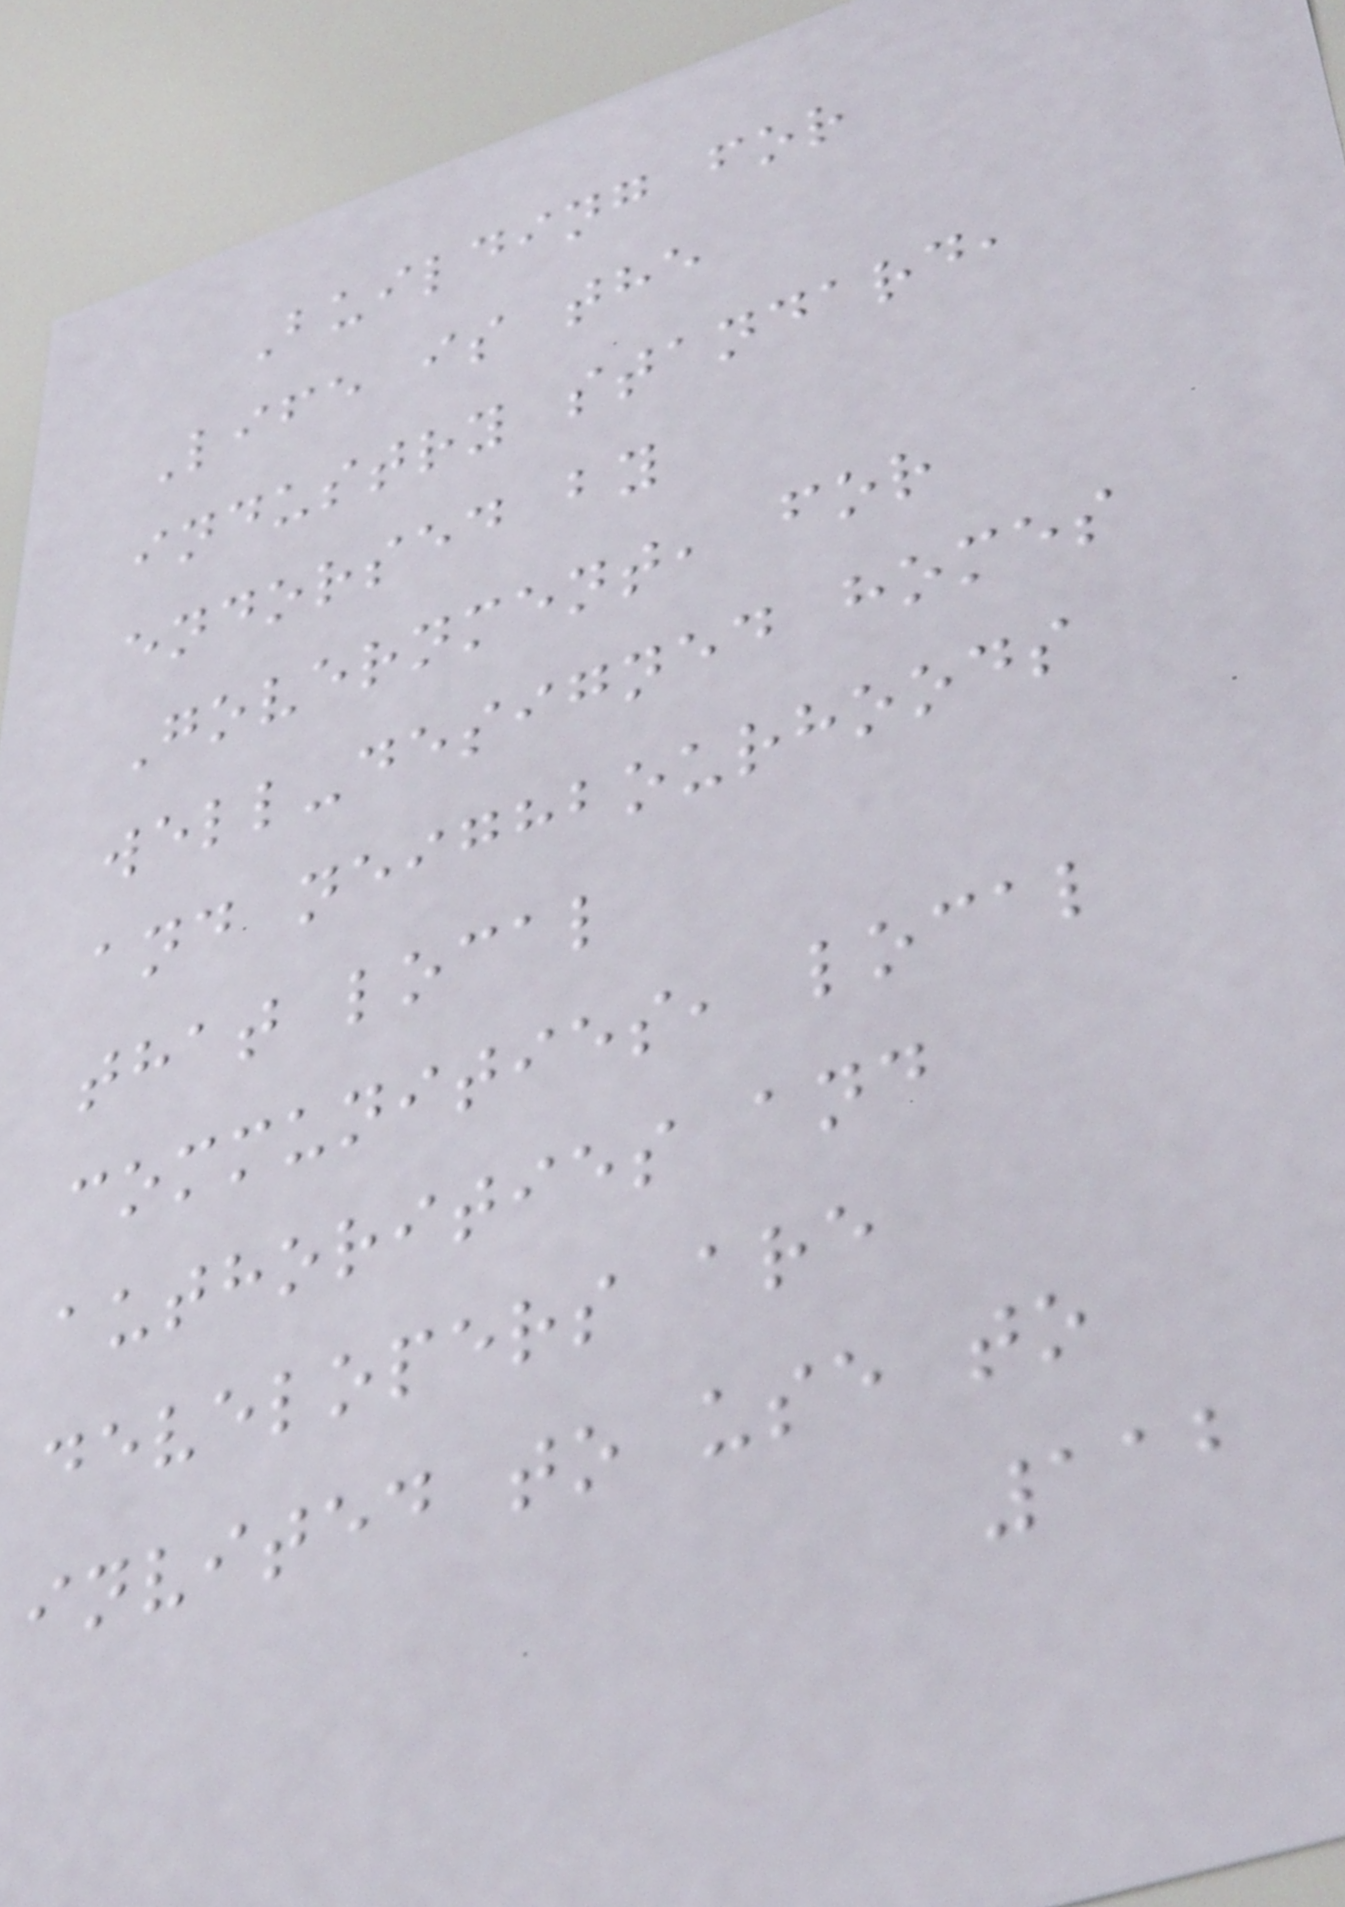Building for
Life is the
industry standard,
endorsed by
Government, for
well-designed homes
and neighbourhoods
that local
communities, local
authorities and
developers are
invited to use to
112
